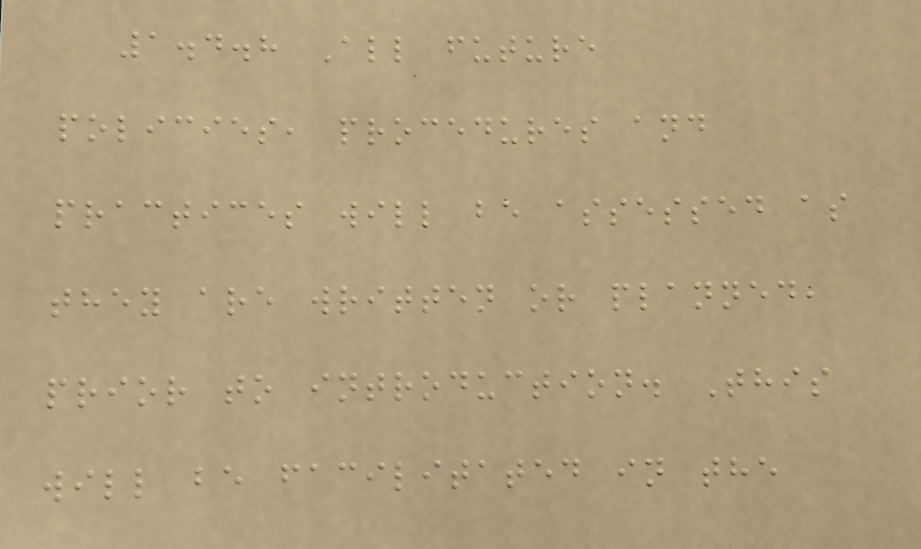1.4.8 All future
policies, procedures and
practices will be assessed as
they are written or planned,
prior to introduction. This
will be facilitated in the
